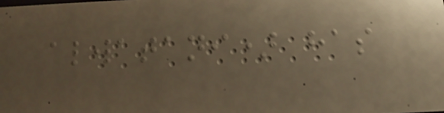alwatani) has
